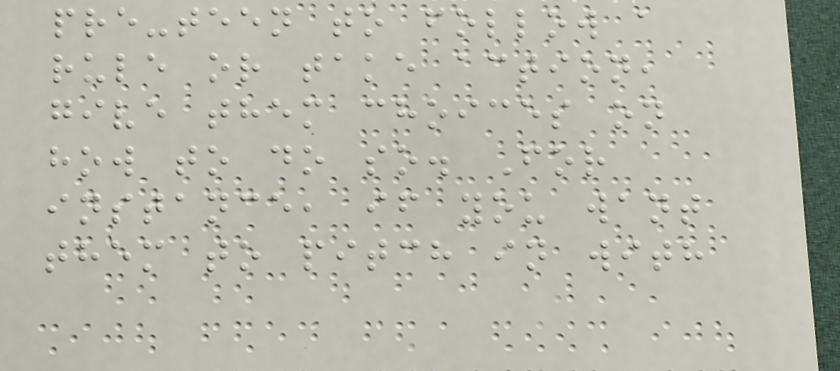pre-teen to follow a
rule or take action,
give them choices on
how to do so. For
instance, if you want
them to pitch in with
